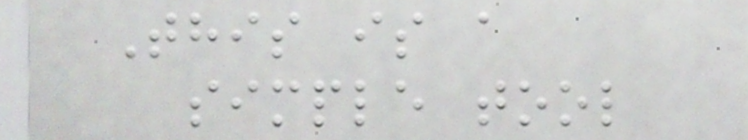This is a
simple tool
